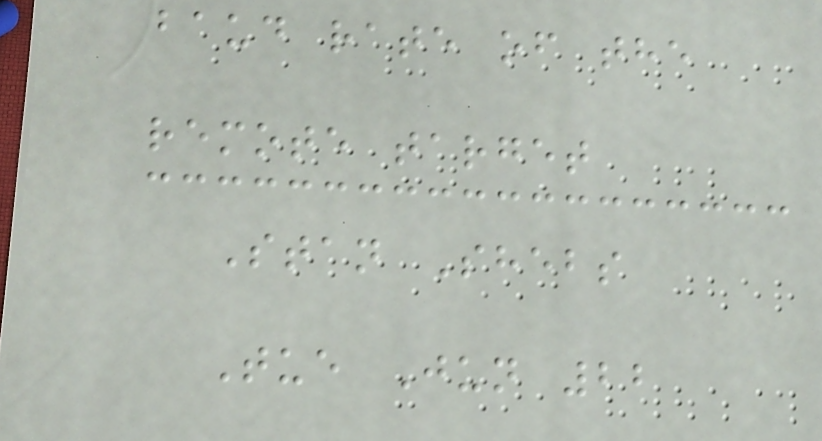baud rate of the
remote target
Stan Shebs
Tue Jun 22
